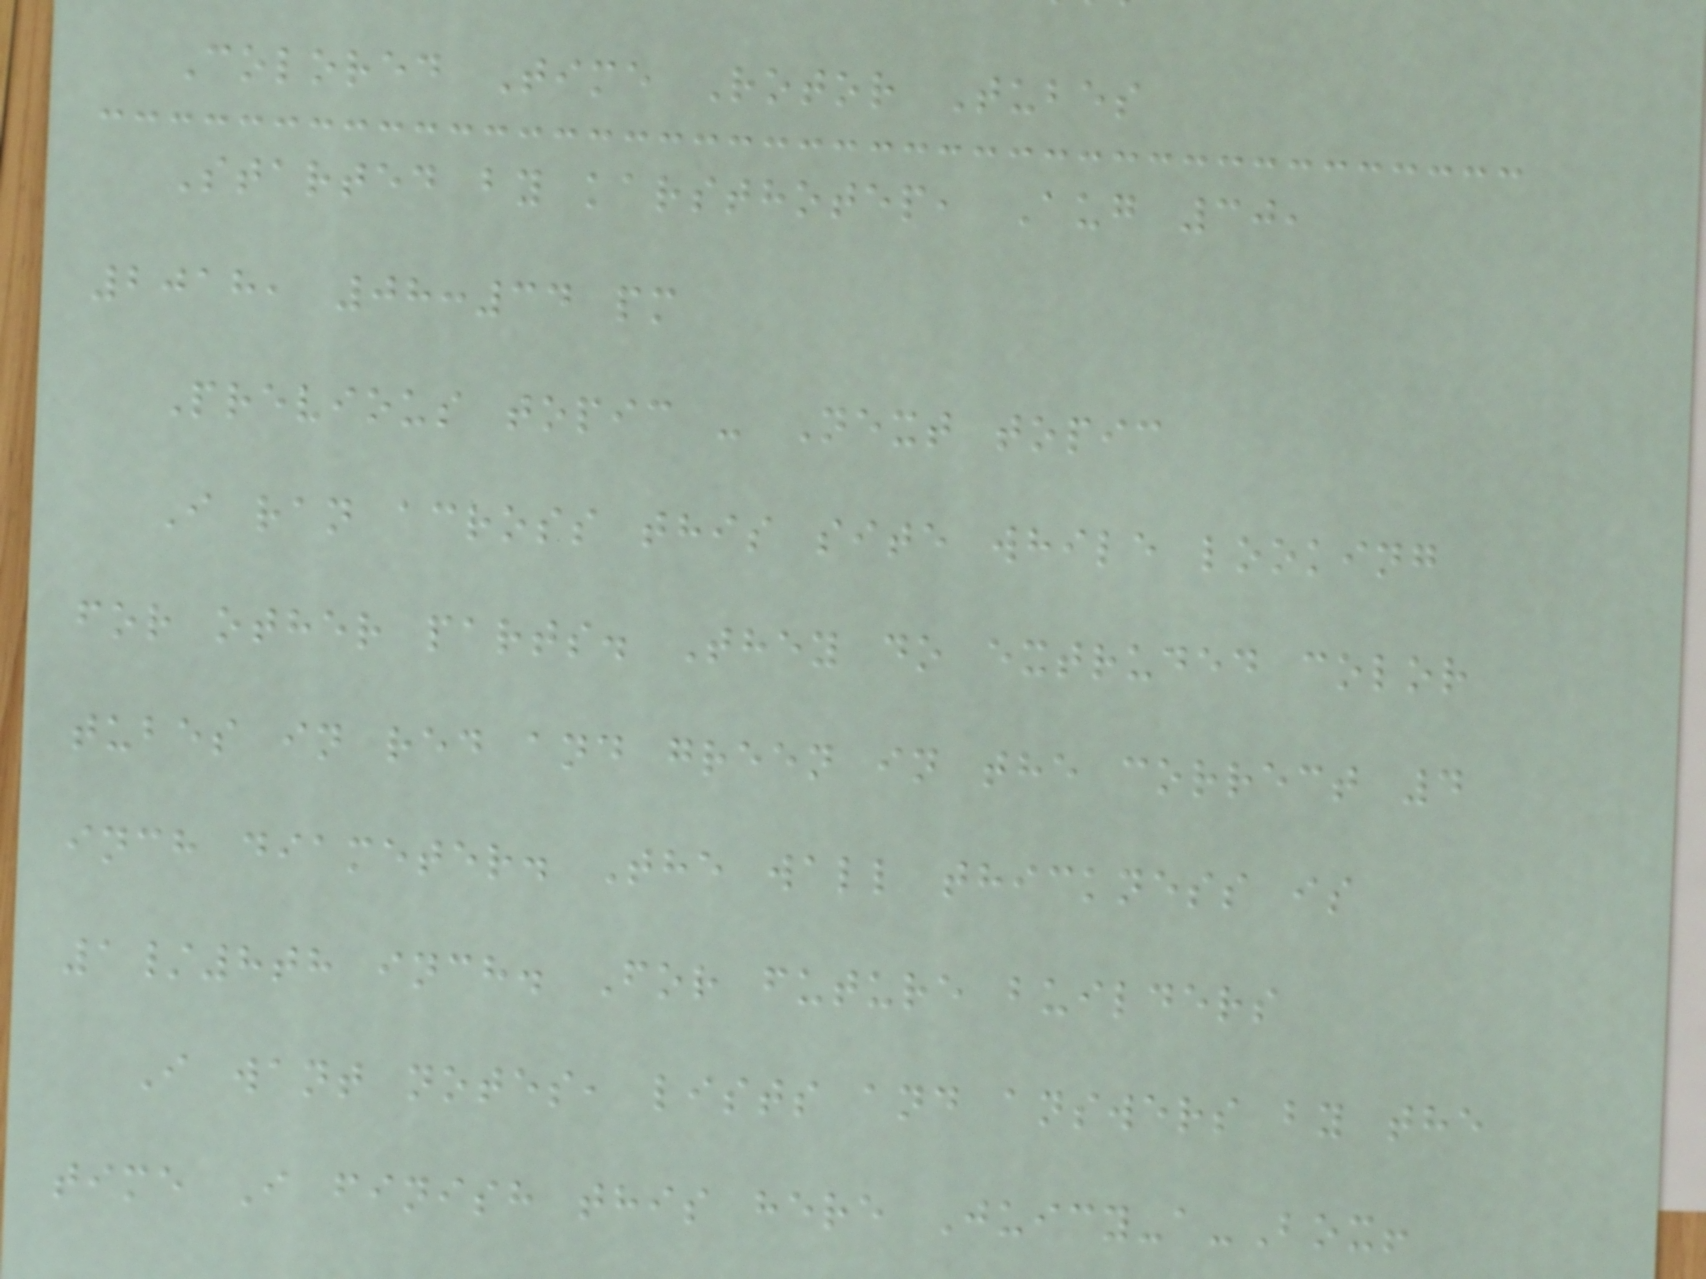Colored Time Rotor Tubes
Started by karsthotep, Aug 30,
2018, 08:34 pm
Previous topic - Next topic
I ran across this site while looking
for other parts. They do extruded color
tubes in red and green in the correct 4
inch diameter. The wall thickness is
1/8th inch. For future builders
I want notes, lists and answers by the
time I finish this here Juicy-a-Box!
